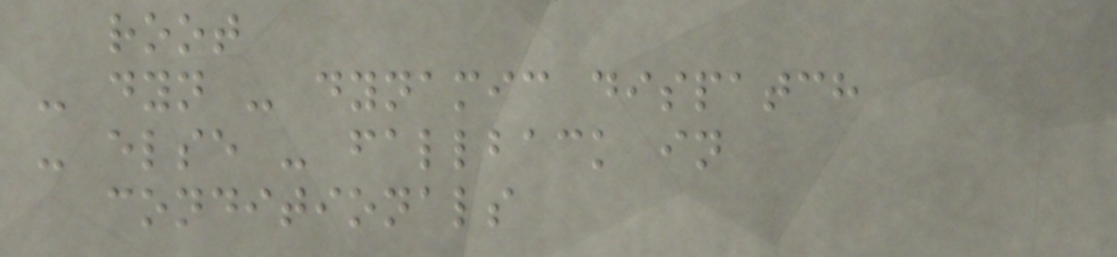root
- dyn - dynamic dispatch
- else - fallback in
conditionals
